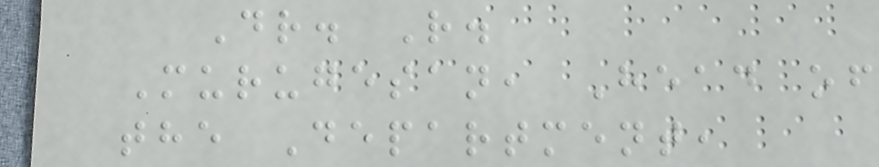Dr. R.
Murugesan, Head of
the Department,
